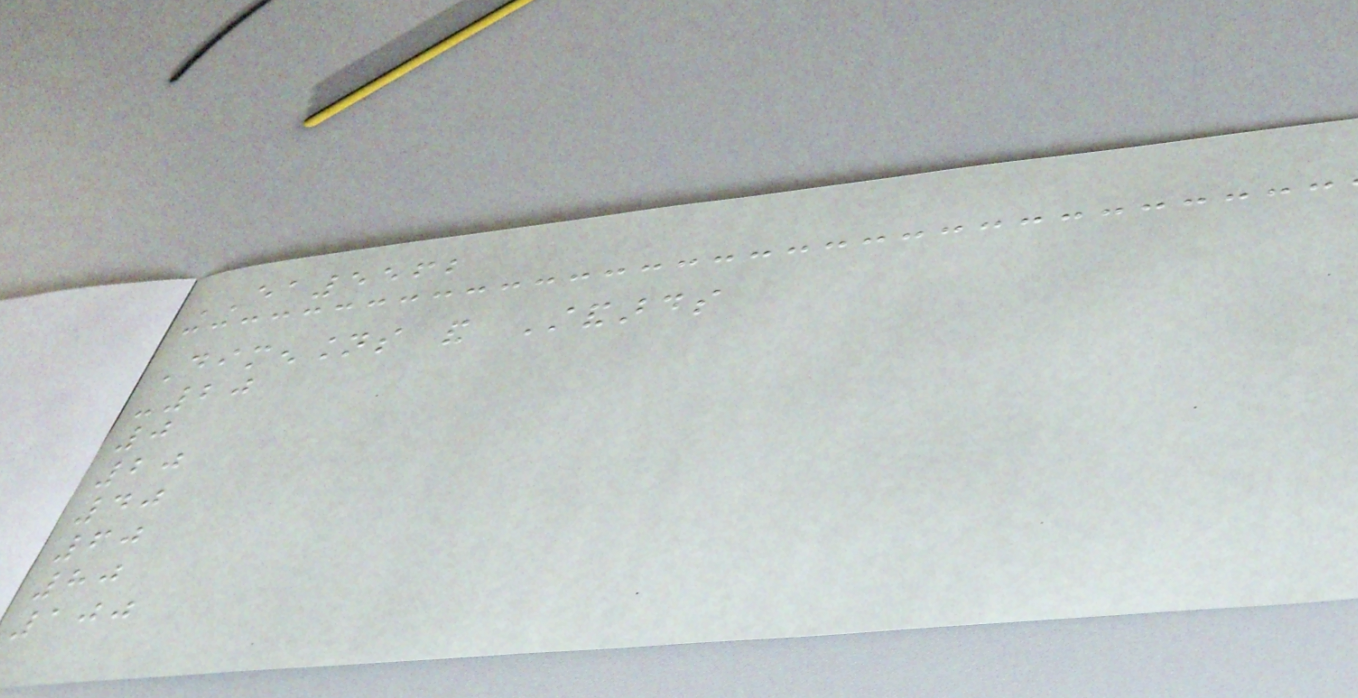EA5562
Dimensions and Standards
-20
0
20
40
60
80
100
